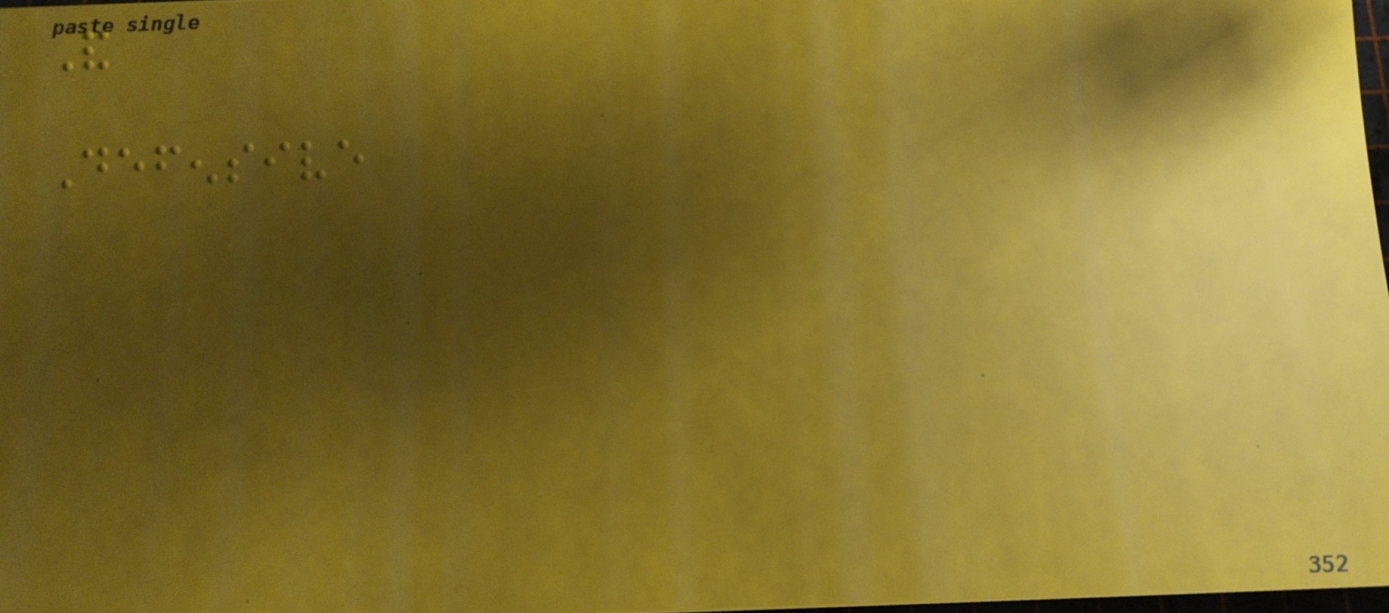And
Defensive
